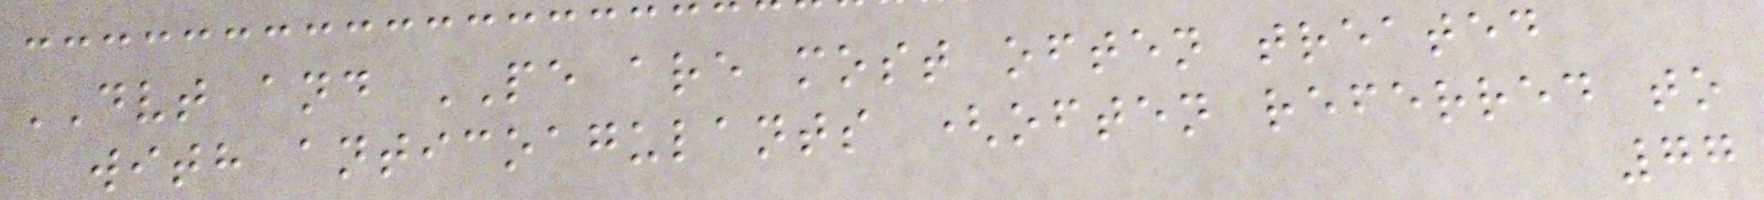DVT and PE are most often treated
with anticoagulants (often referred to
77
